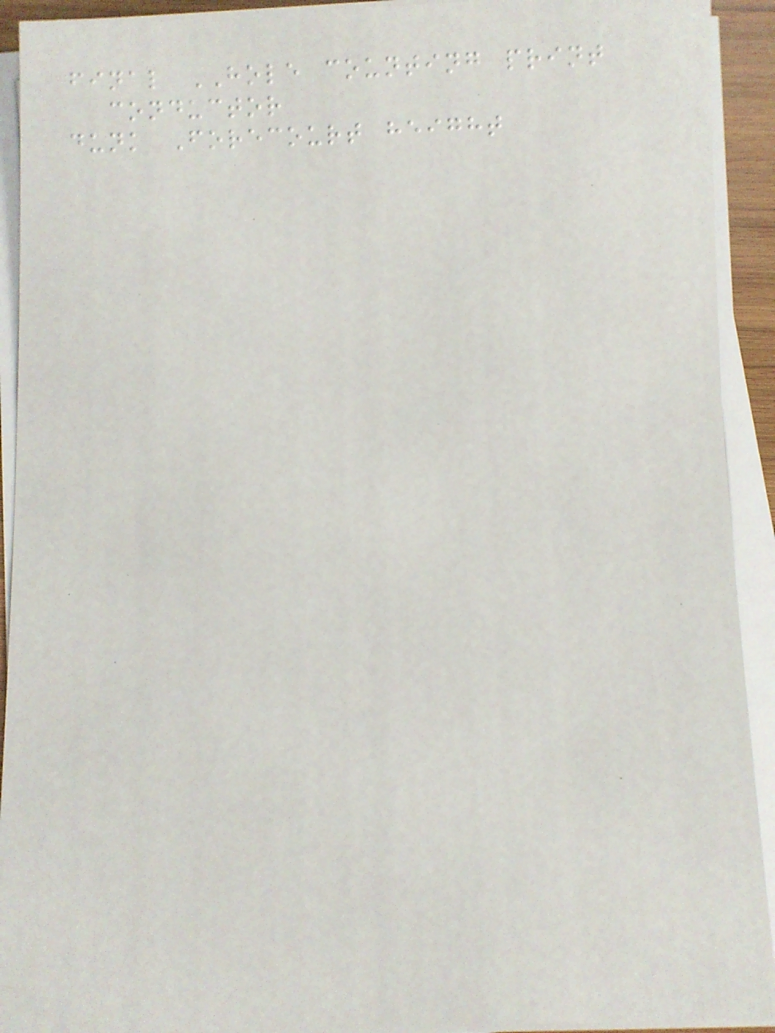final HOLE counting print
conductor
dunk Forecourt height
